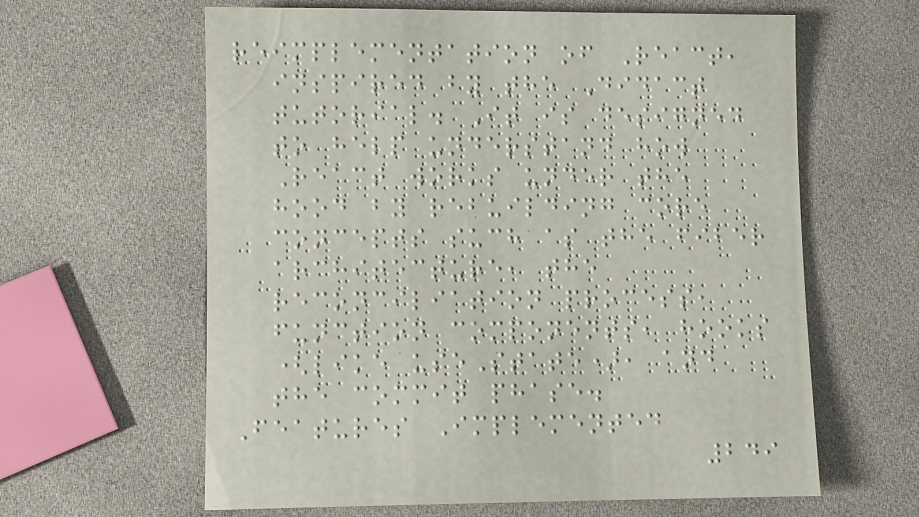reimplementation of React,
inspired by the Didact
tutorial. It is designed
to help understand how
React works under the
hood by rebuilding core
concepts such as the fiber
architecture, the
reconciliation process,
function components, hooks
(like useState), and
the commit phase.
Features Implemented
249
